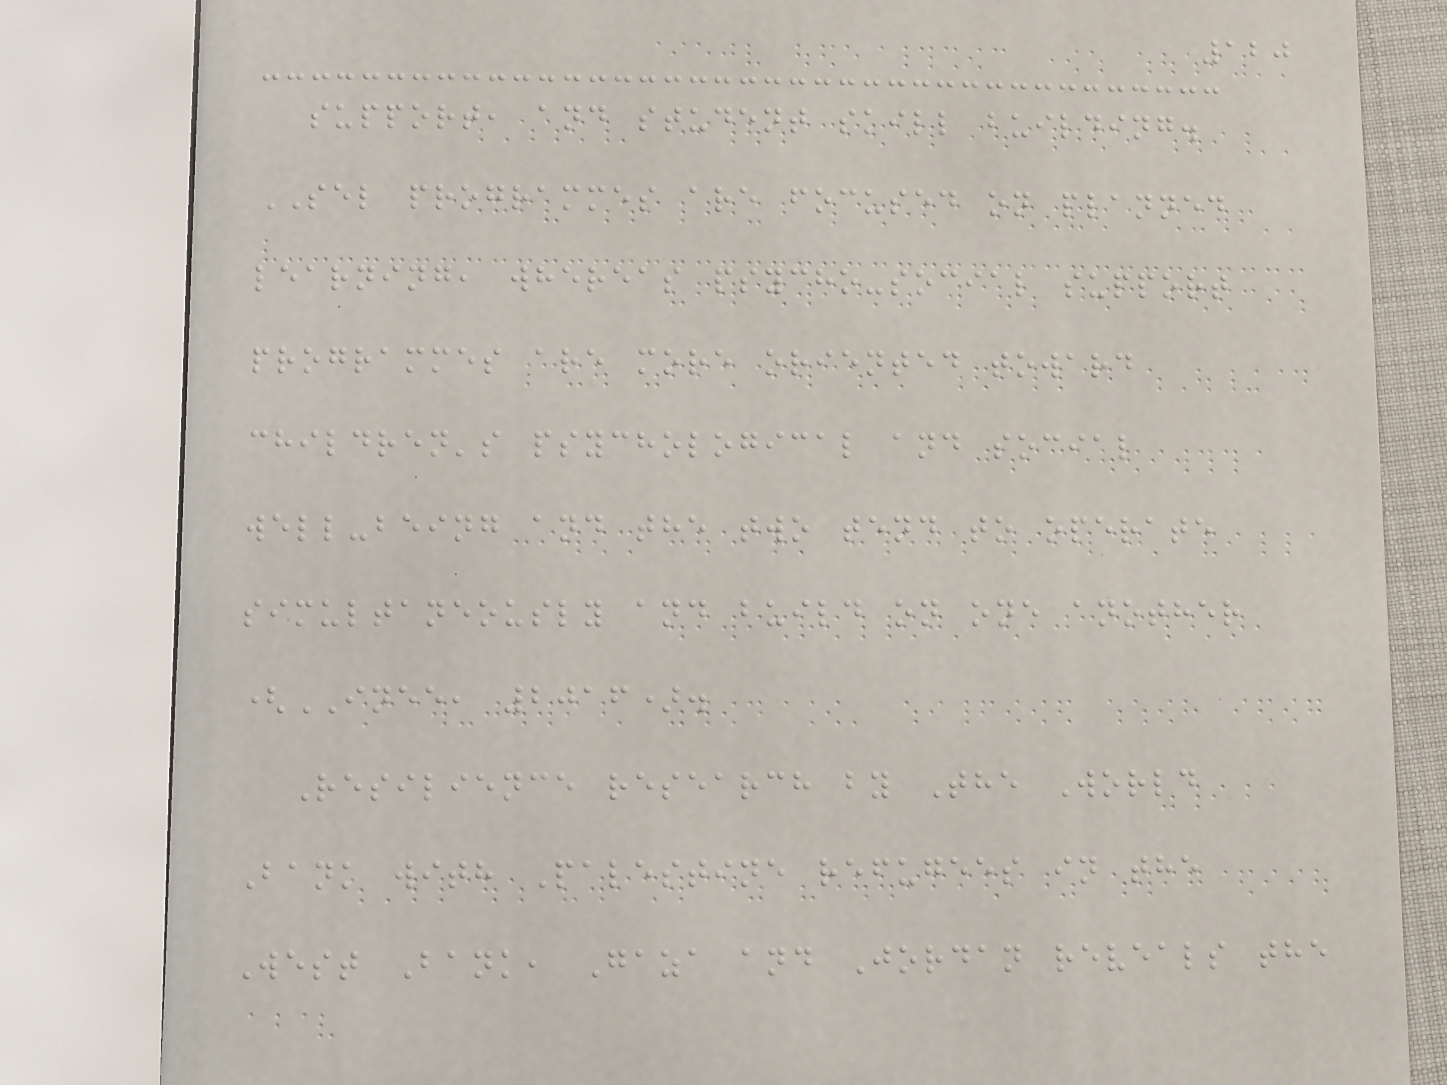120
support, and student skill building.
SEL programmes are focused on planned
learning, whereas psycho-social support
programmes are more oriented toward
children's psychological and social
well-being and the two tend to operate
simultaneously and build on one another
(INEE, 2016).
Resilience research by The World
Bank with Palestine refugees in the
West Bank, Gaza and Jordan reveals the
